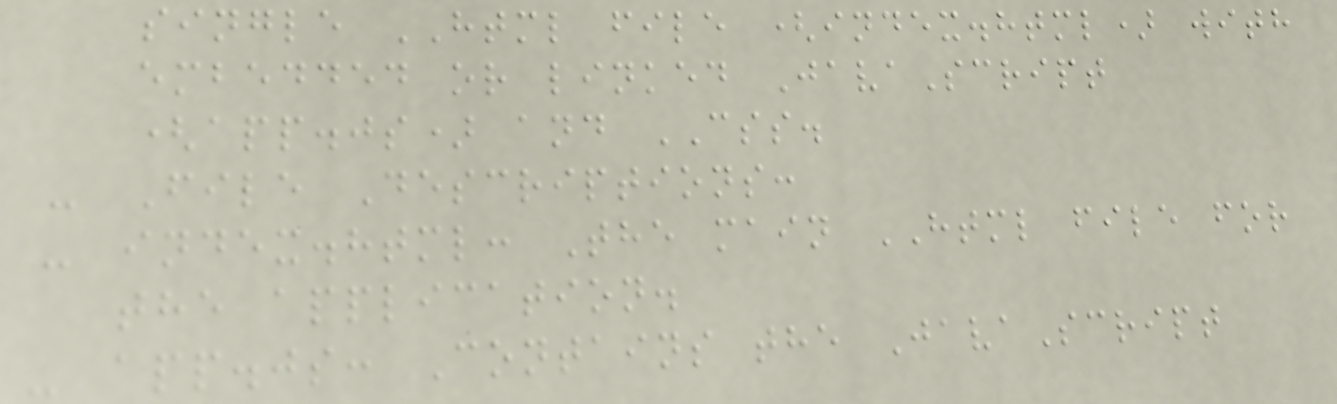single HTML file (index.html) with
embedded or linked JavaScript
(app.js) and CSS.
- File Descriptions:
- index.html: The main HTML file for
the application.
- app.js: Contains the JavaScript
